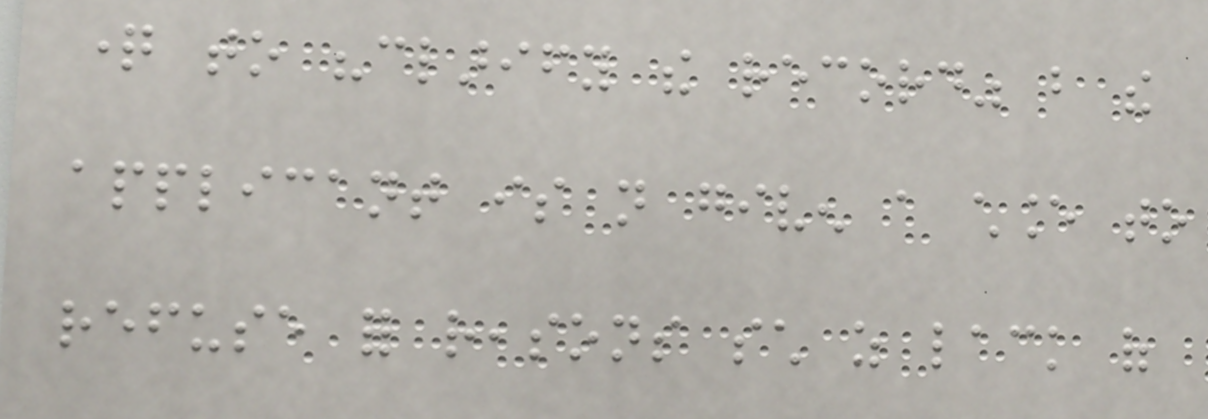question to "clarify the record" but the
applicant is not given a chance to
refuse for reasons such as lack of
